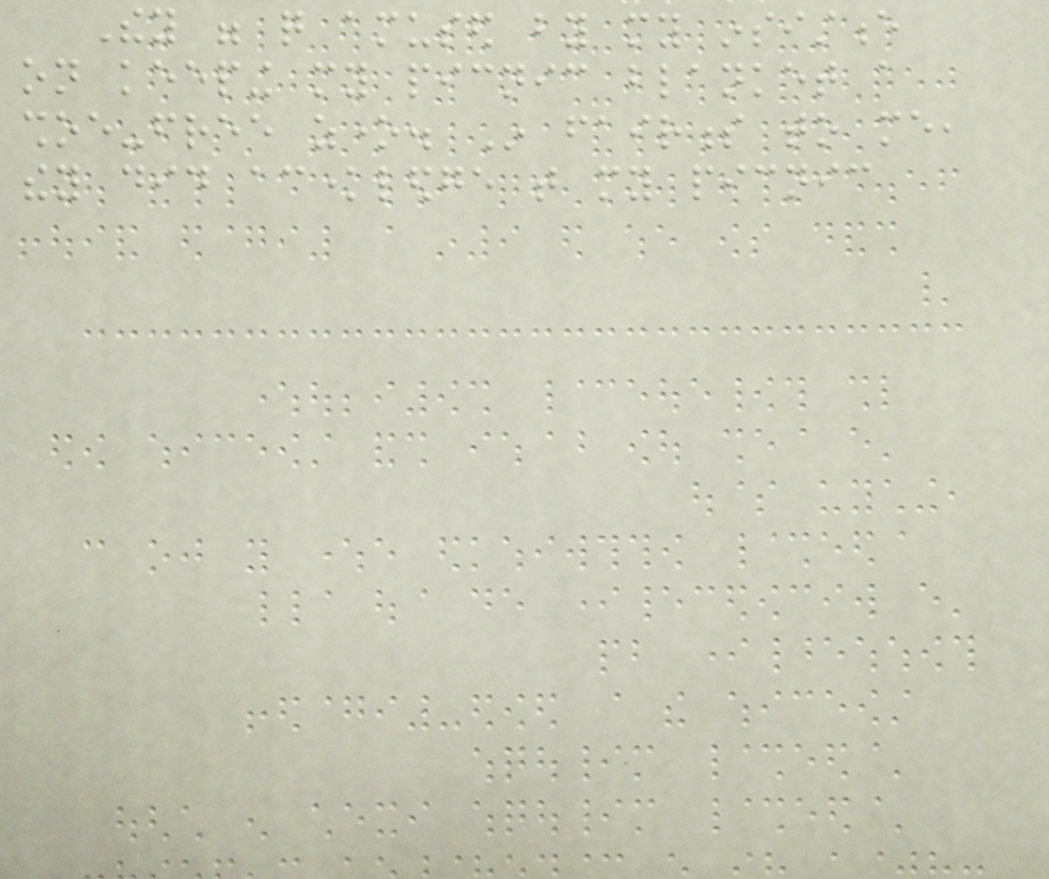They were quite amused by my insistence
on keeping my picnic blanket a
shoe-free zone. In fairness to me,
they did acknowledge that my picnic
